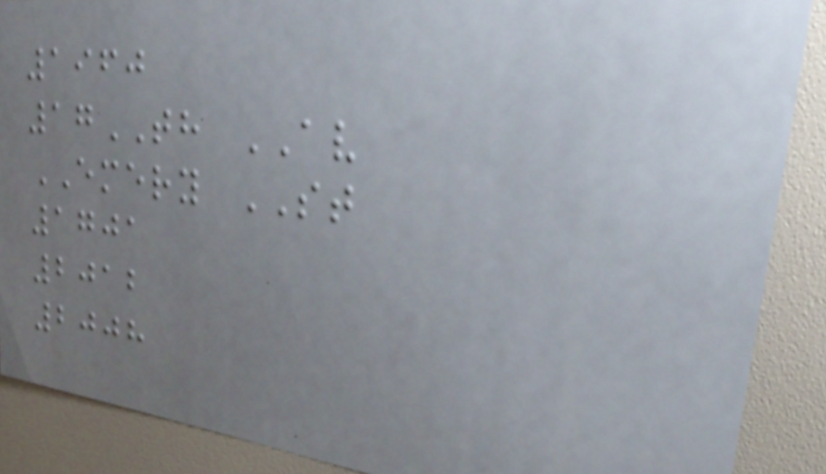1960
17TH AV
EMERY ST
1701
2012
2008
